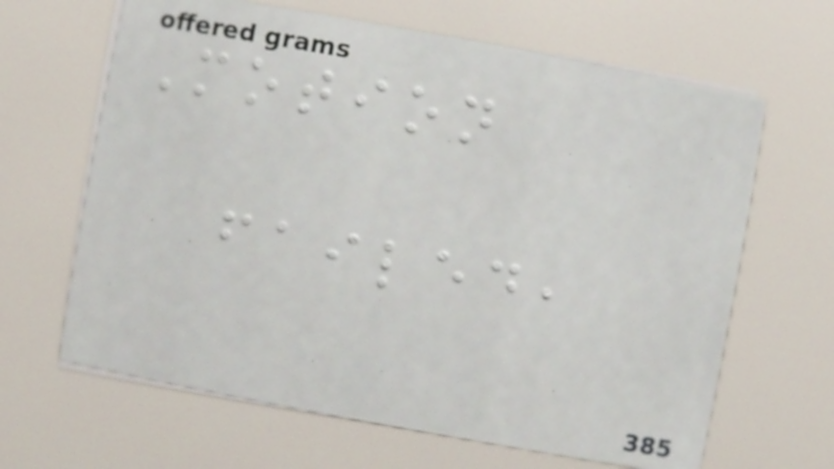Motion
failed,
